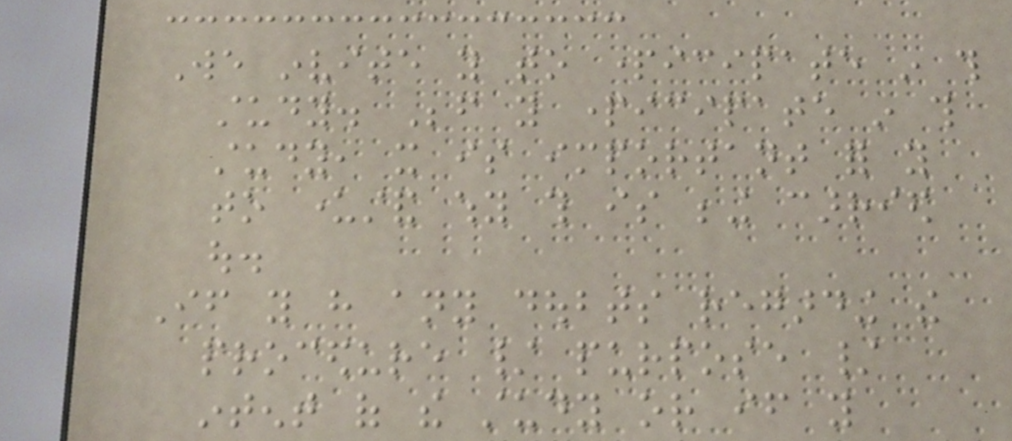We invite you to participate in this
study. Before you participate in this
study, it is important for you
to understand why this is being carried
out.
If you have any doubts regarding the
procedure / purpose /
intent of the study or if you
